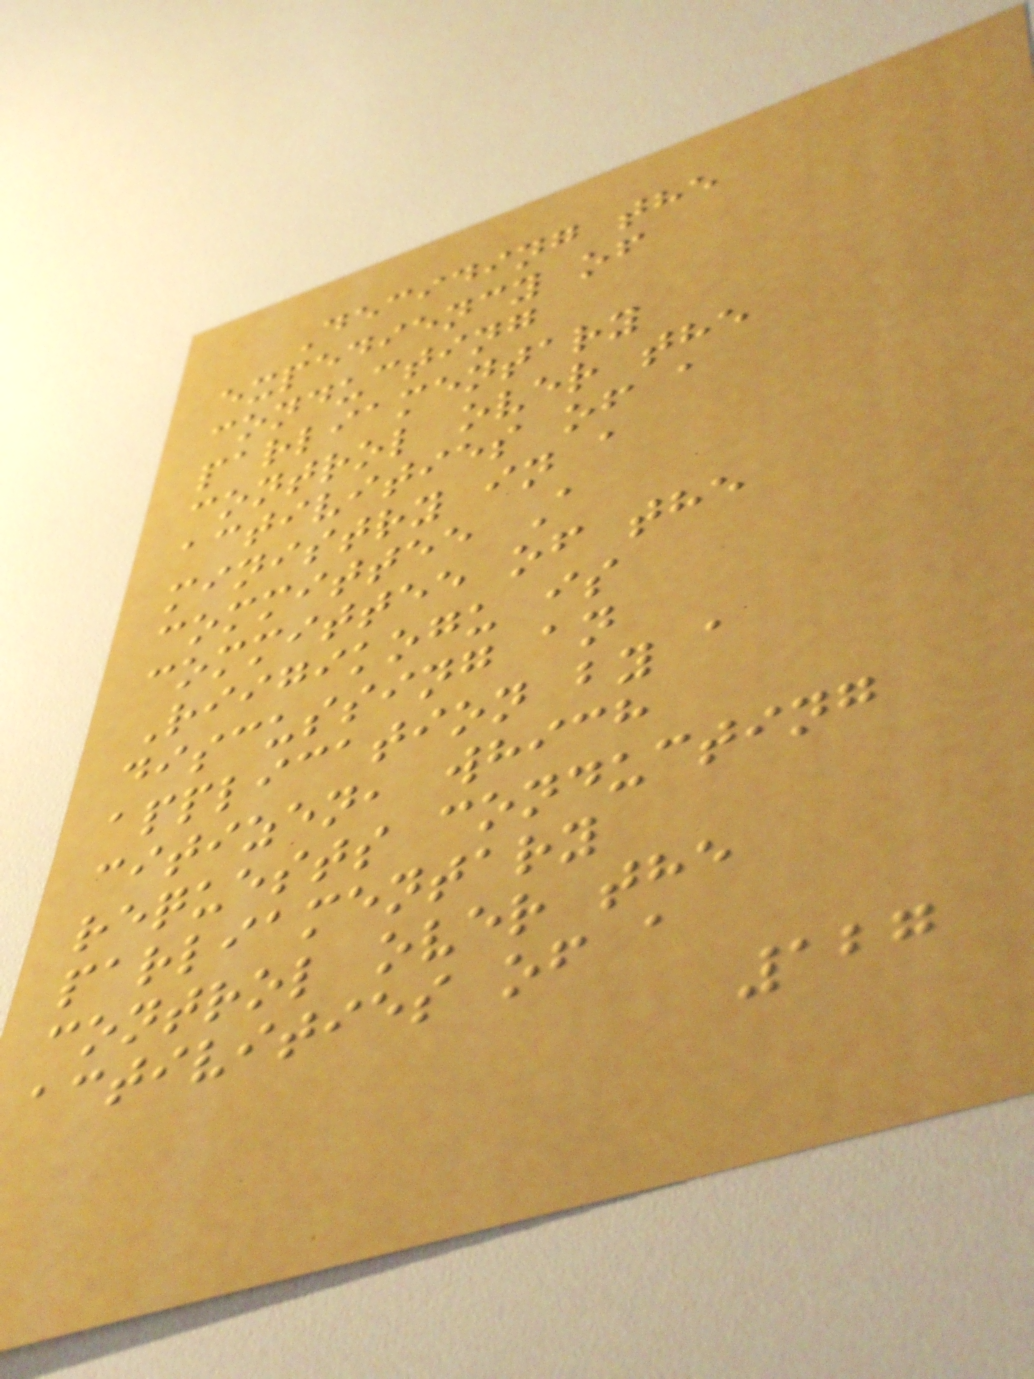Deciding the
expediency of
conducting
parliamentary
control over the
activities of a
ministry in a
committee A
committee of the
Riigikogu is
discussing an
application by a
citizen, which
requests conducting
parliamentary
control over the
activities of a
127
